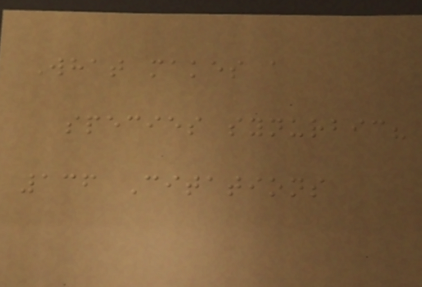What makes a
species synurbic?
136 Citations
